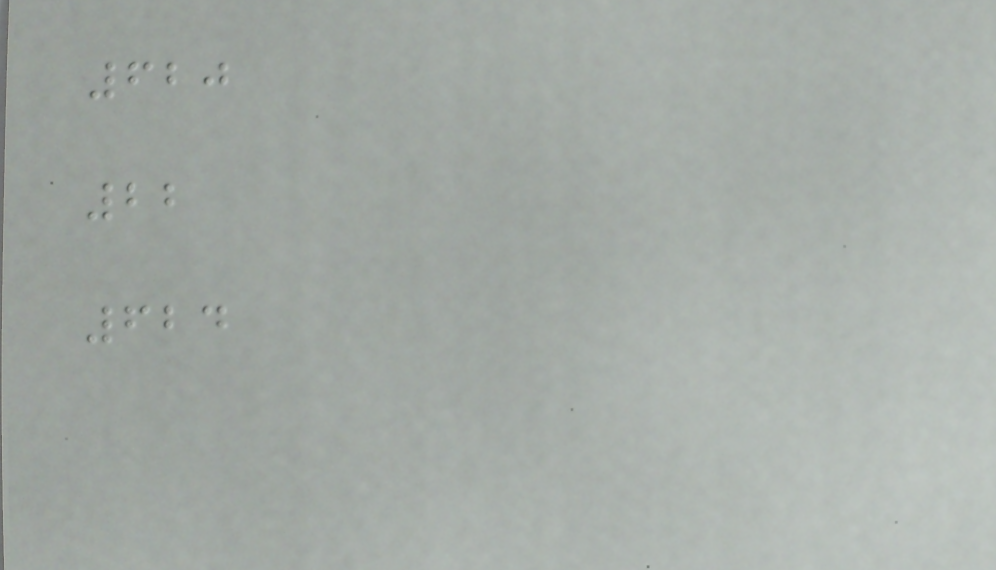620
22
624
